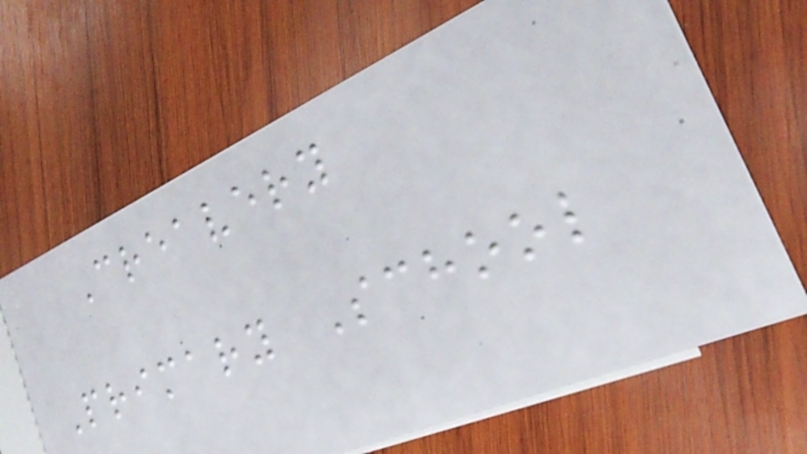Creavery
Primary School
